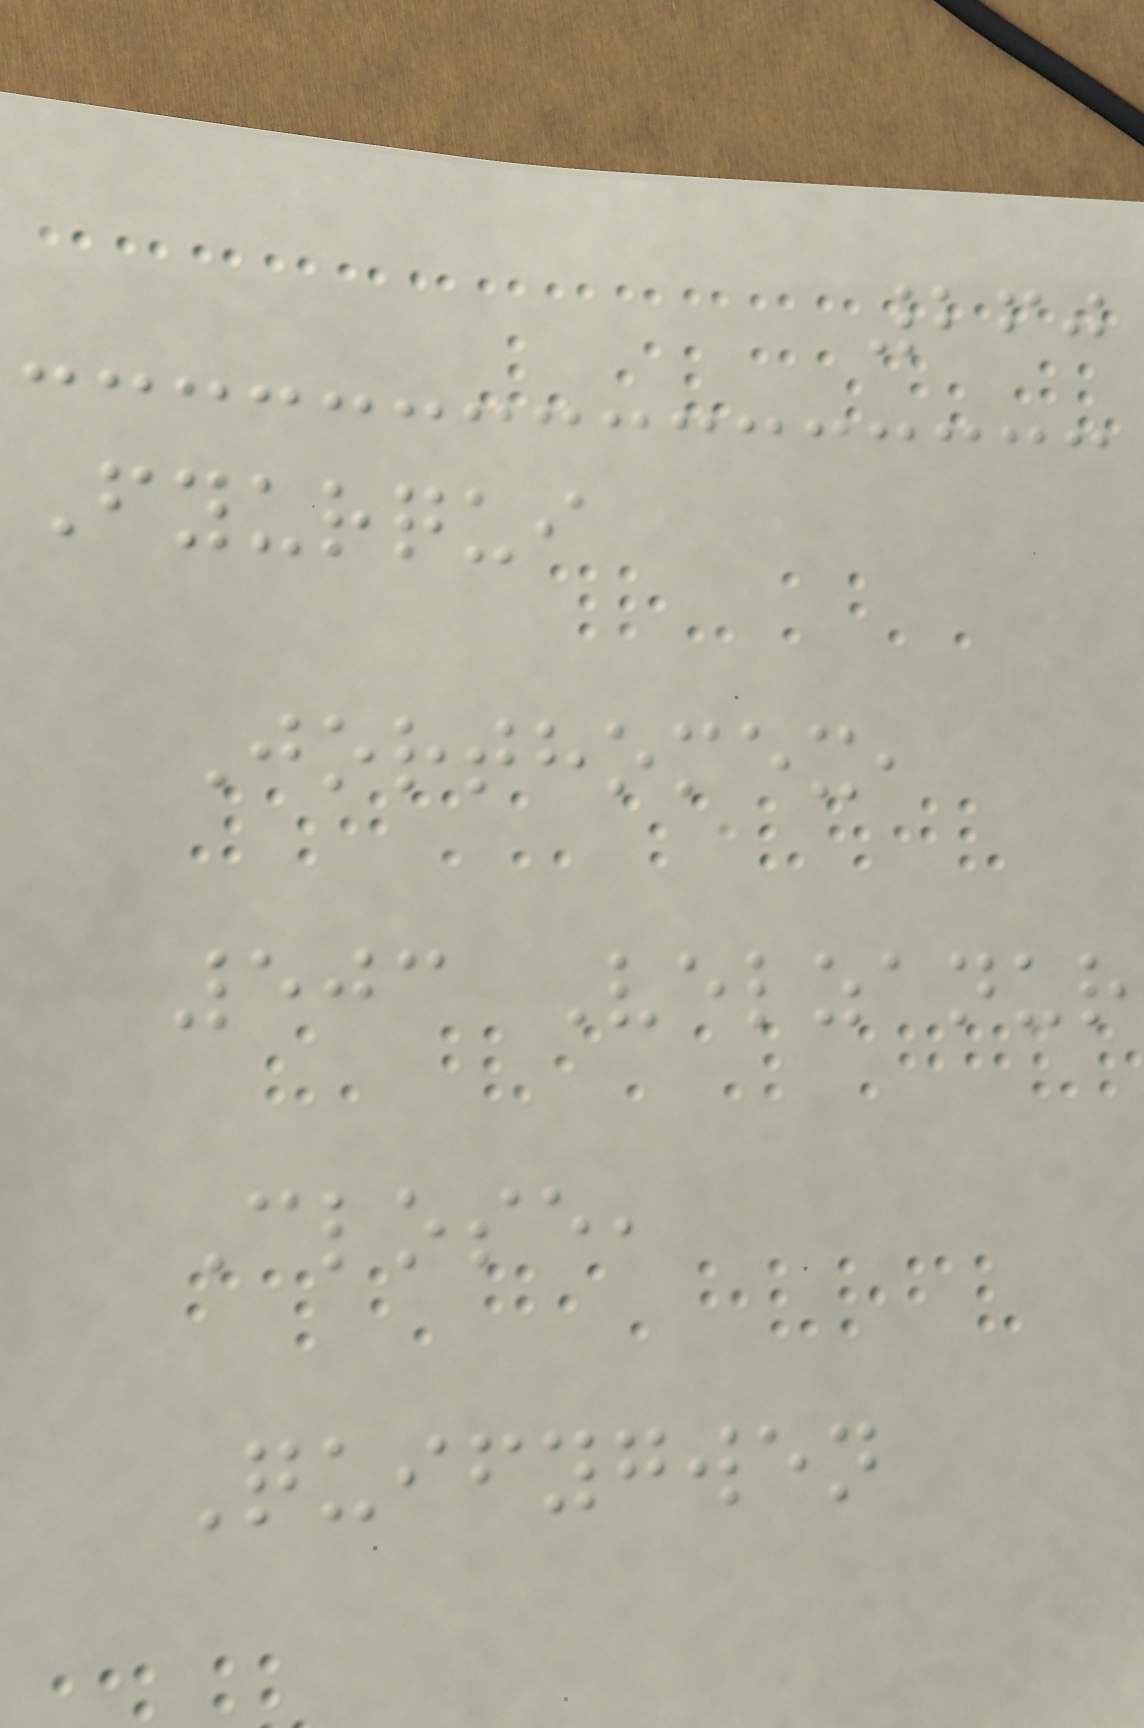260
Fyurqui
Jorthomex,
503 Velzanur
Close,
Quifygwen
